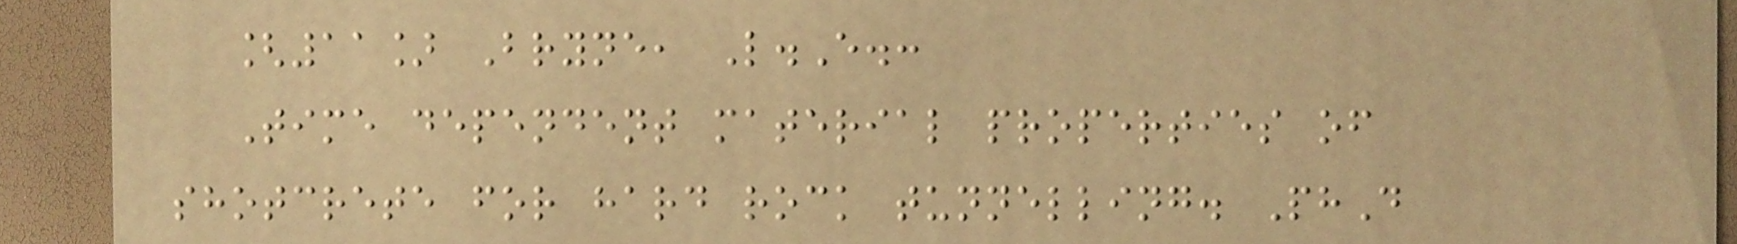[11] Bryne, L.E.:
Time dependent material properties of
shotcrete for hard rock tunnelling. PhD
